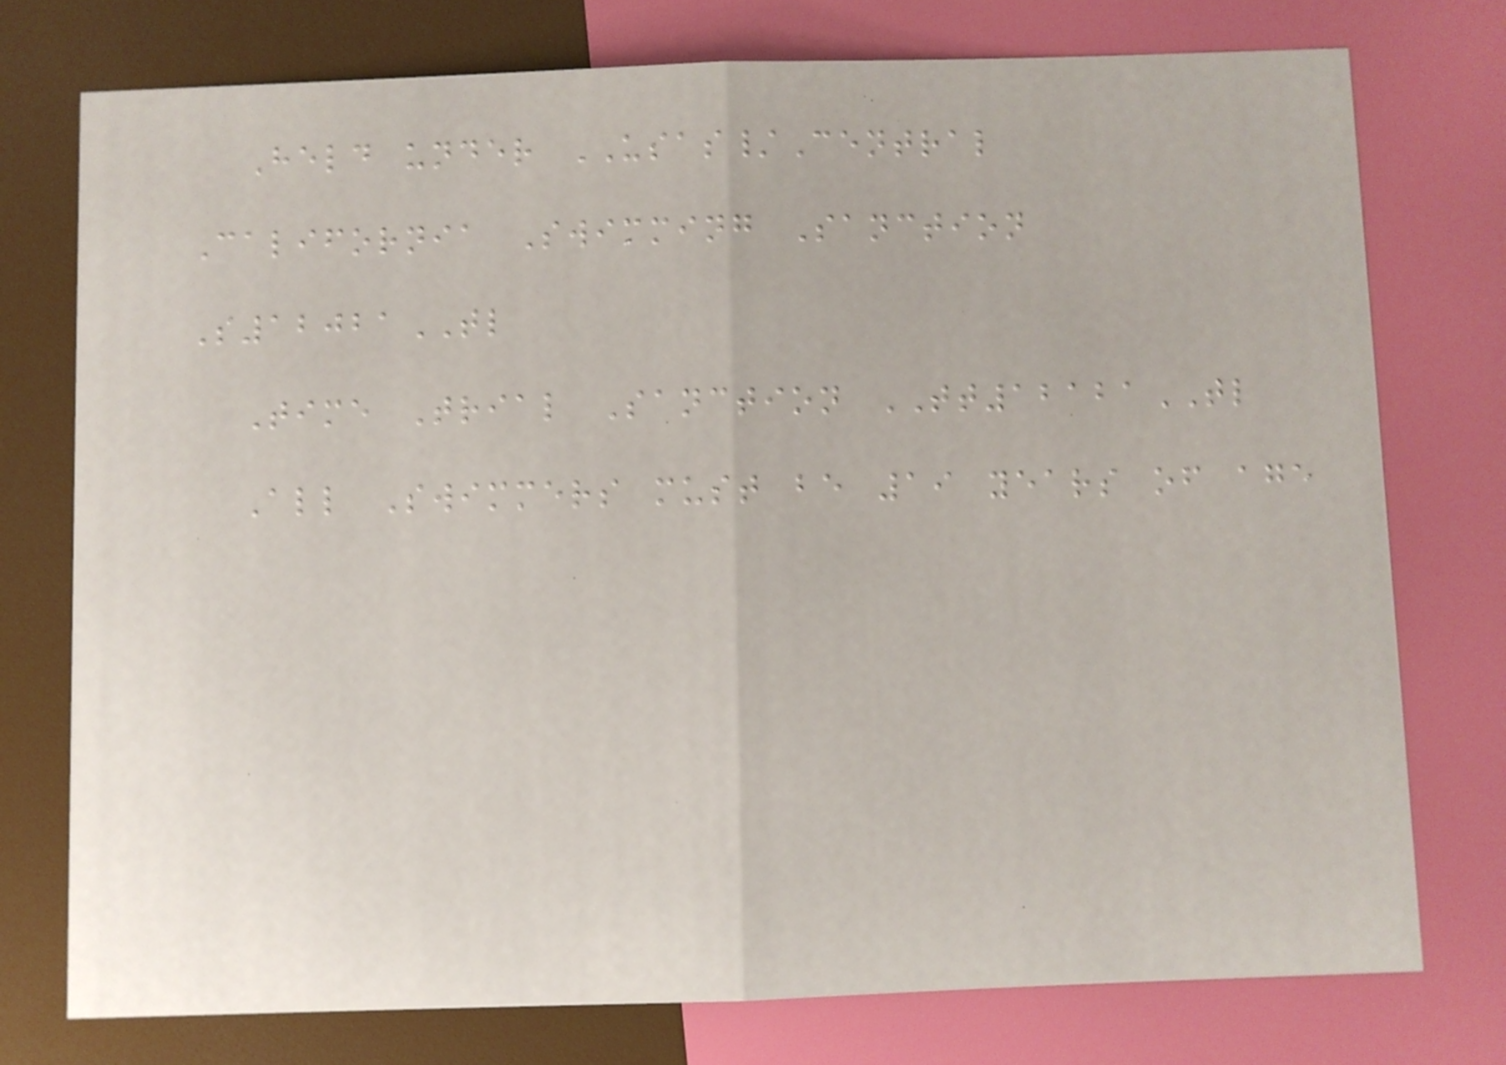Held under USAS/Central
California Swimming Sanction
S12021TL
Time Trial Sanction TT12121TL
All Swimmers must be 19 years of age
